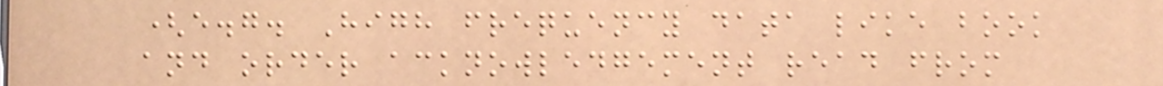(e.g. High frequency data like book
and order acknowledgement read from
